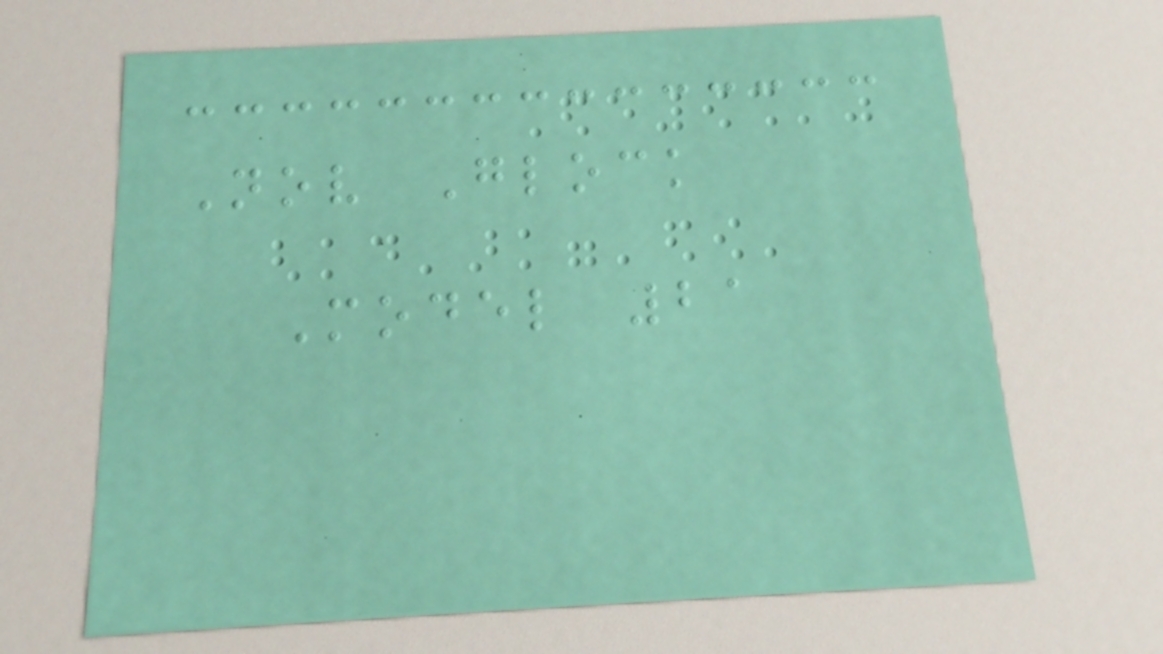Nov Glock
Model 21
